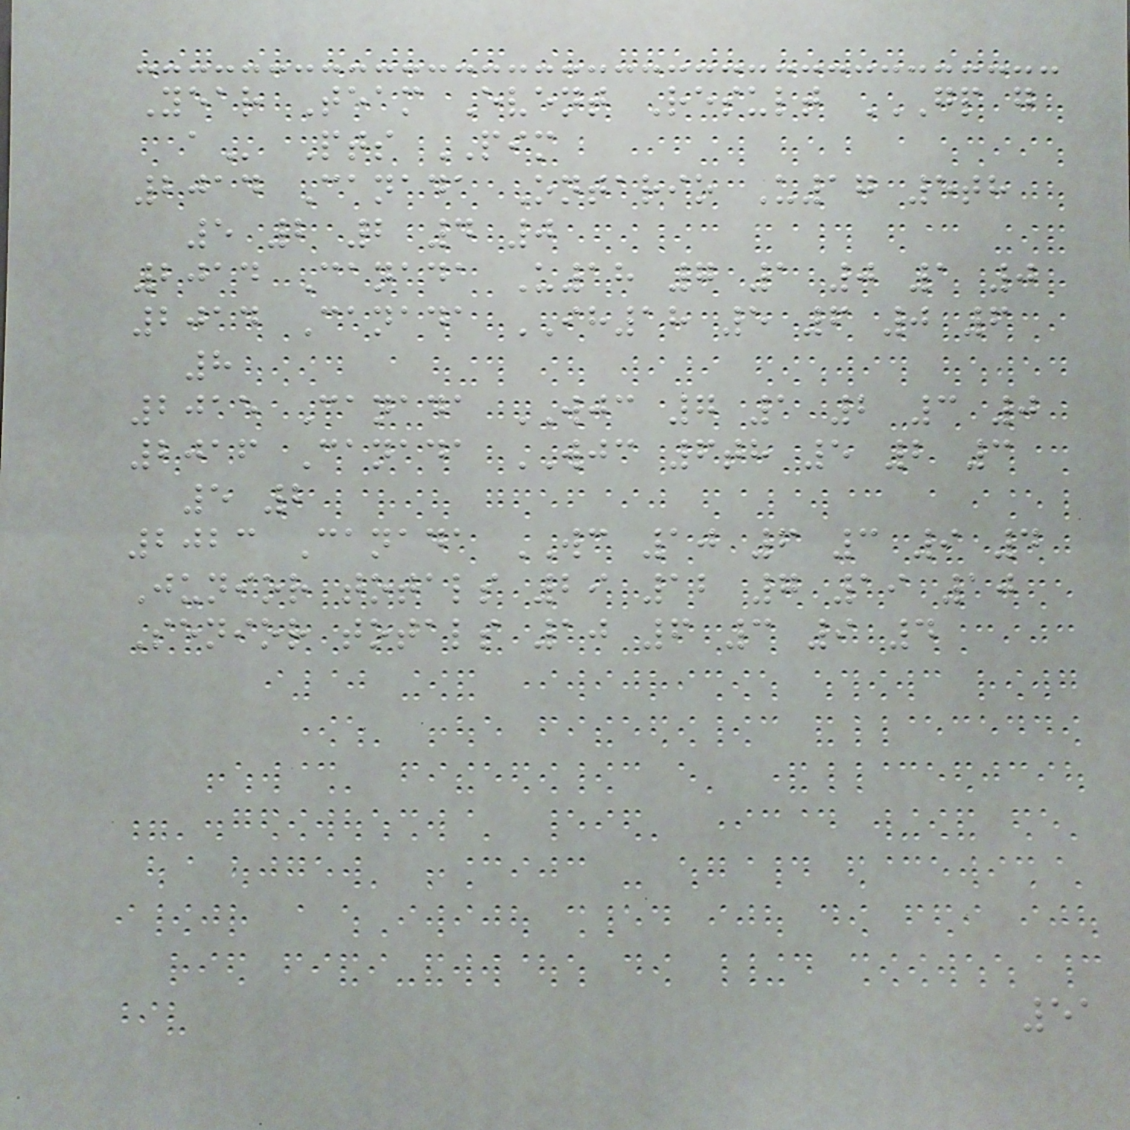Year Team Event Result GP G
A Pts PIM
2014 Canada Ontario U17 5th
5 2 2 4 0
2014 Canada U18 7 1 0 1 0
2014 Canada IH18 5 6 0 6
8
2015 Canada WJC 7 1 2 3 0
2016 Canada WJC 6th 5 2 3
5 2
2023 Canada WC 10 6 3 9 4
Junior totals 29 12 7 19 10
Senior totals 10 6 3 9 4
51
